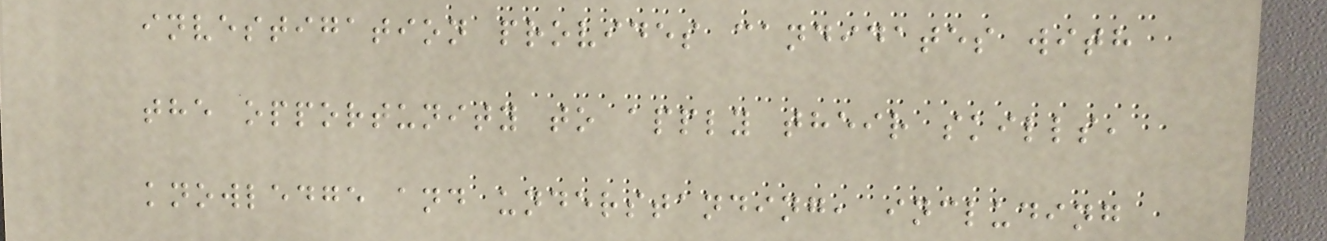investigation provides candidates with
the opportunity to apply their skills,
knowledge and understanding, including
